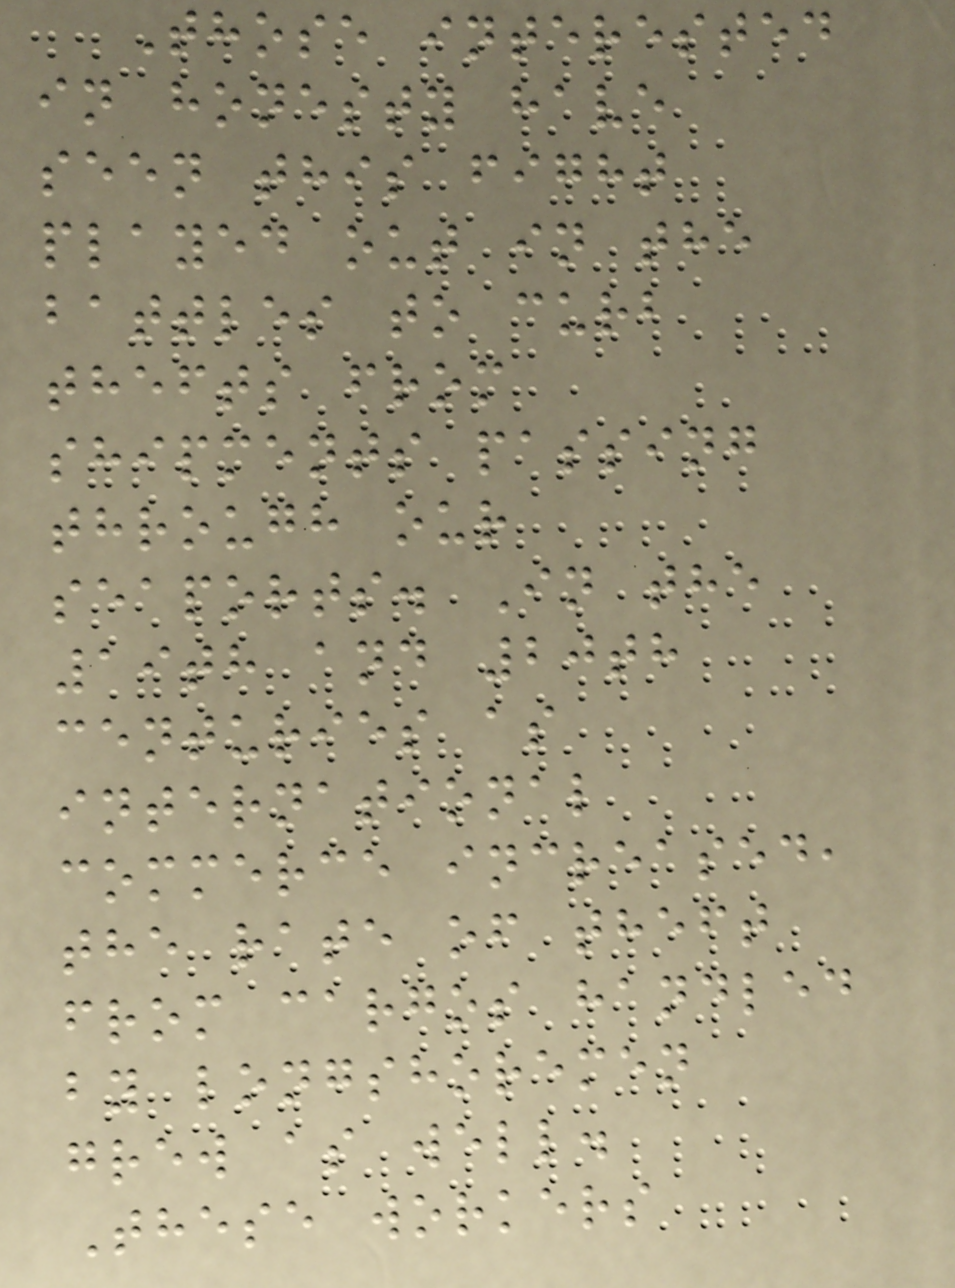Those interested
in honesty have
seen this fight
played out in the
battles to curb
thefts from
shipments passing
through our
seaports. In the
19th and 20th
centuries as
international
commerce increased,
the rate of theft
from cargos handled
by longshoremen
grew as well.
These workers
